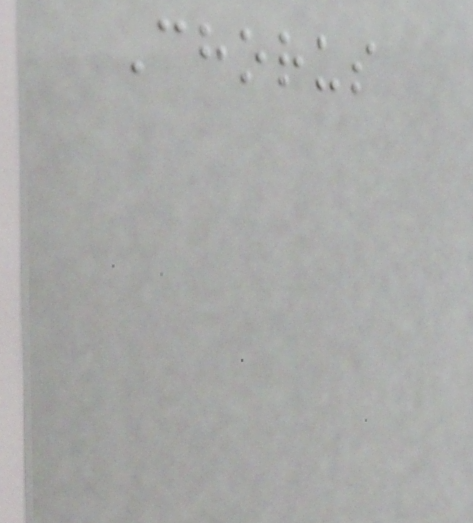Chorus
